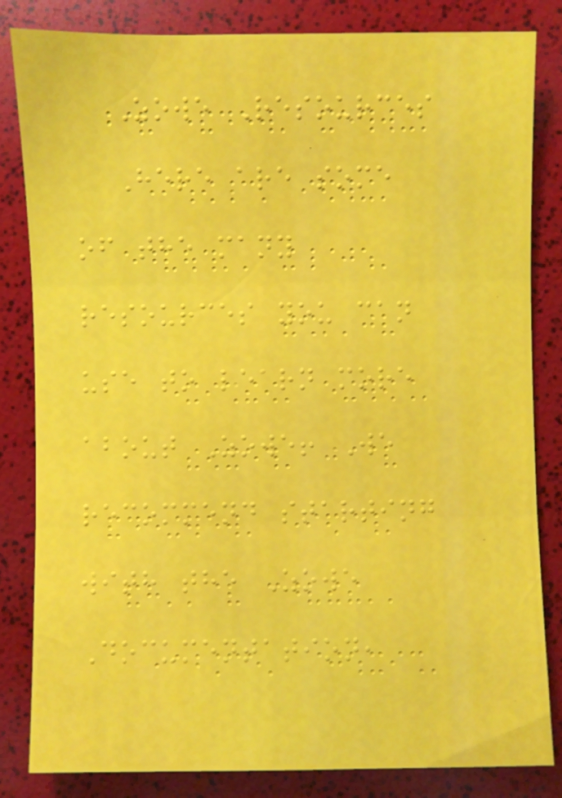Zowe Resources
Here are some
of the many
resources you can
use to learn more
about Zowe! We
recommend starting
with the Zowe
Documentation,
